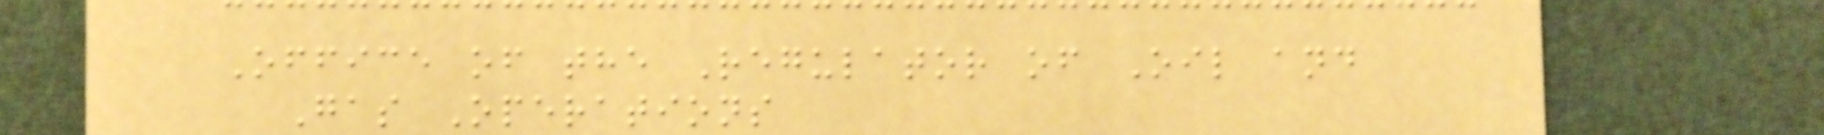Office of the Regulator of Oil and
Gas Operations
